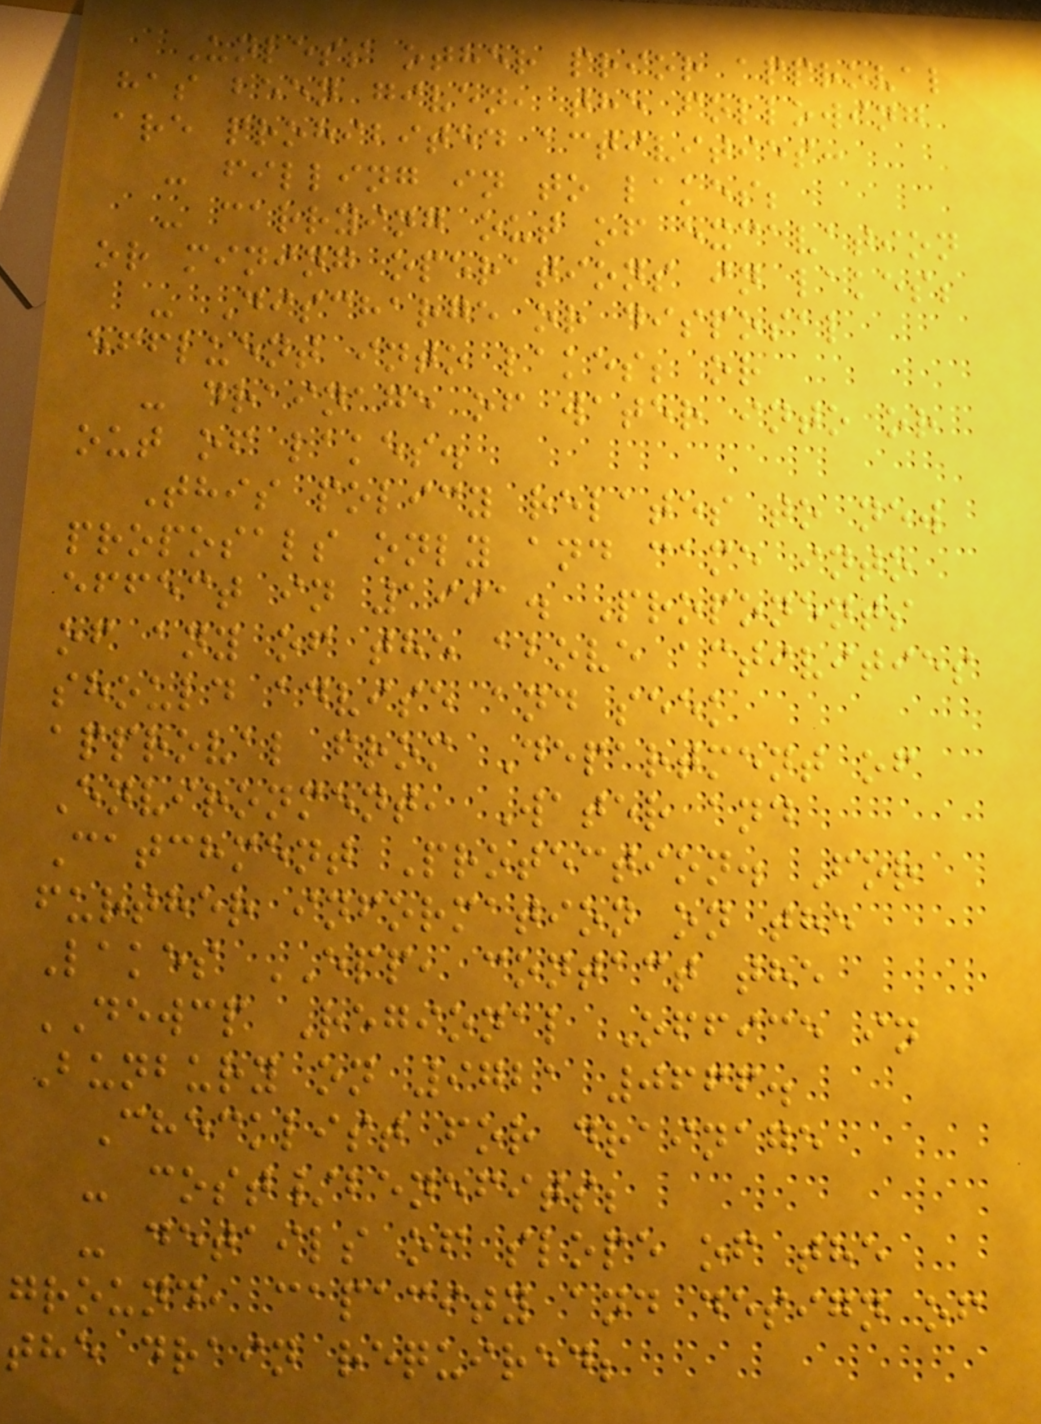Unless other prior approval
has been given, the following
are prohibited activities:
- filling in to lakes;
- carrying out of excavation
or mining operations in lakes;
- Discharge or disposal
effluent into lakes; or
- drainage of water into or
out of lakes.
This policy relates to new
proposals only and came into
effect in 1991. Proponents
of any of the above activities
should advise and seek
approval from Department of
Environment, Water and
Catchment Protection. For
further information on the
Lakes EPP, contact the
DEWCP Regional Office in
Bunbury on 9721 0666.
Checklist for drainage
- cost/benefits;
- details of slope of the
ground, capacity and design of
the drain required;
